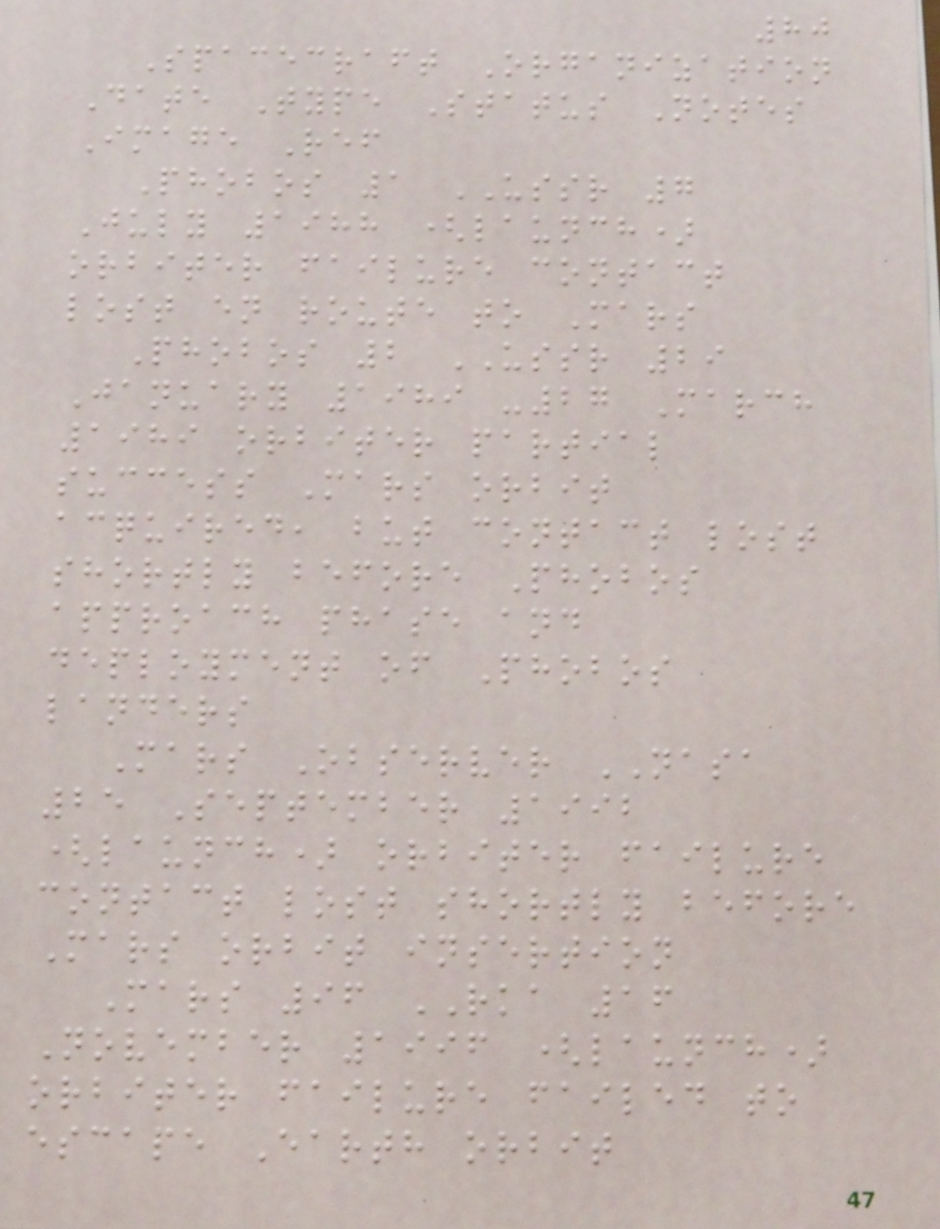80
Spacecraft Organization
Date Type Status Notes
Image Ref
Phobos 1 USSR 7
July 1988 (launch)
orbiter failure contact
lost en route to Mars
Phobos 2 USSR 29
January 1989 -27 March
1989 orbiter partial
success Mars orbit
acquired, but contact lost
shortly before Phobos
approach phase and
deployment of Phobos
landers
Mars Observer NASA
25 September 1992
(launch) orbiter failure
contact lost shortly before
Mars orbit insertion
Mars 96 RKA 16
November 1996 (launch)
orbiter failure failed to
escape Earth orbit
